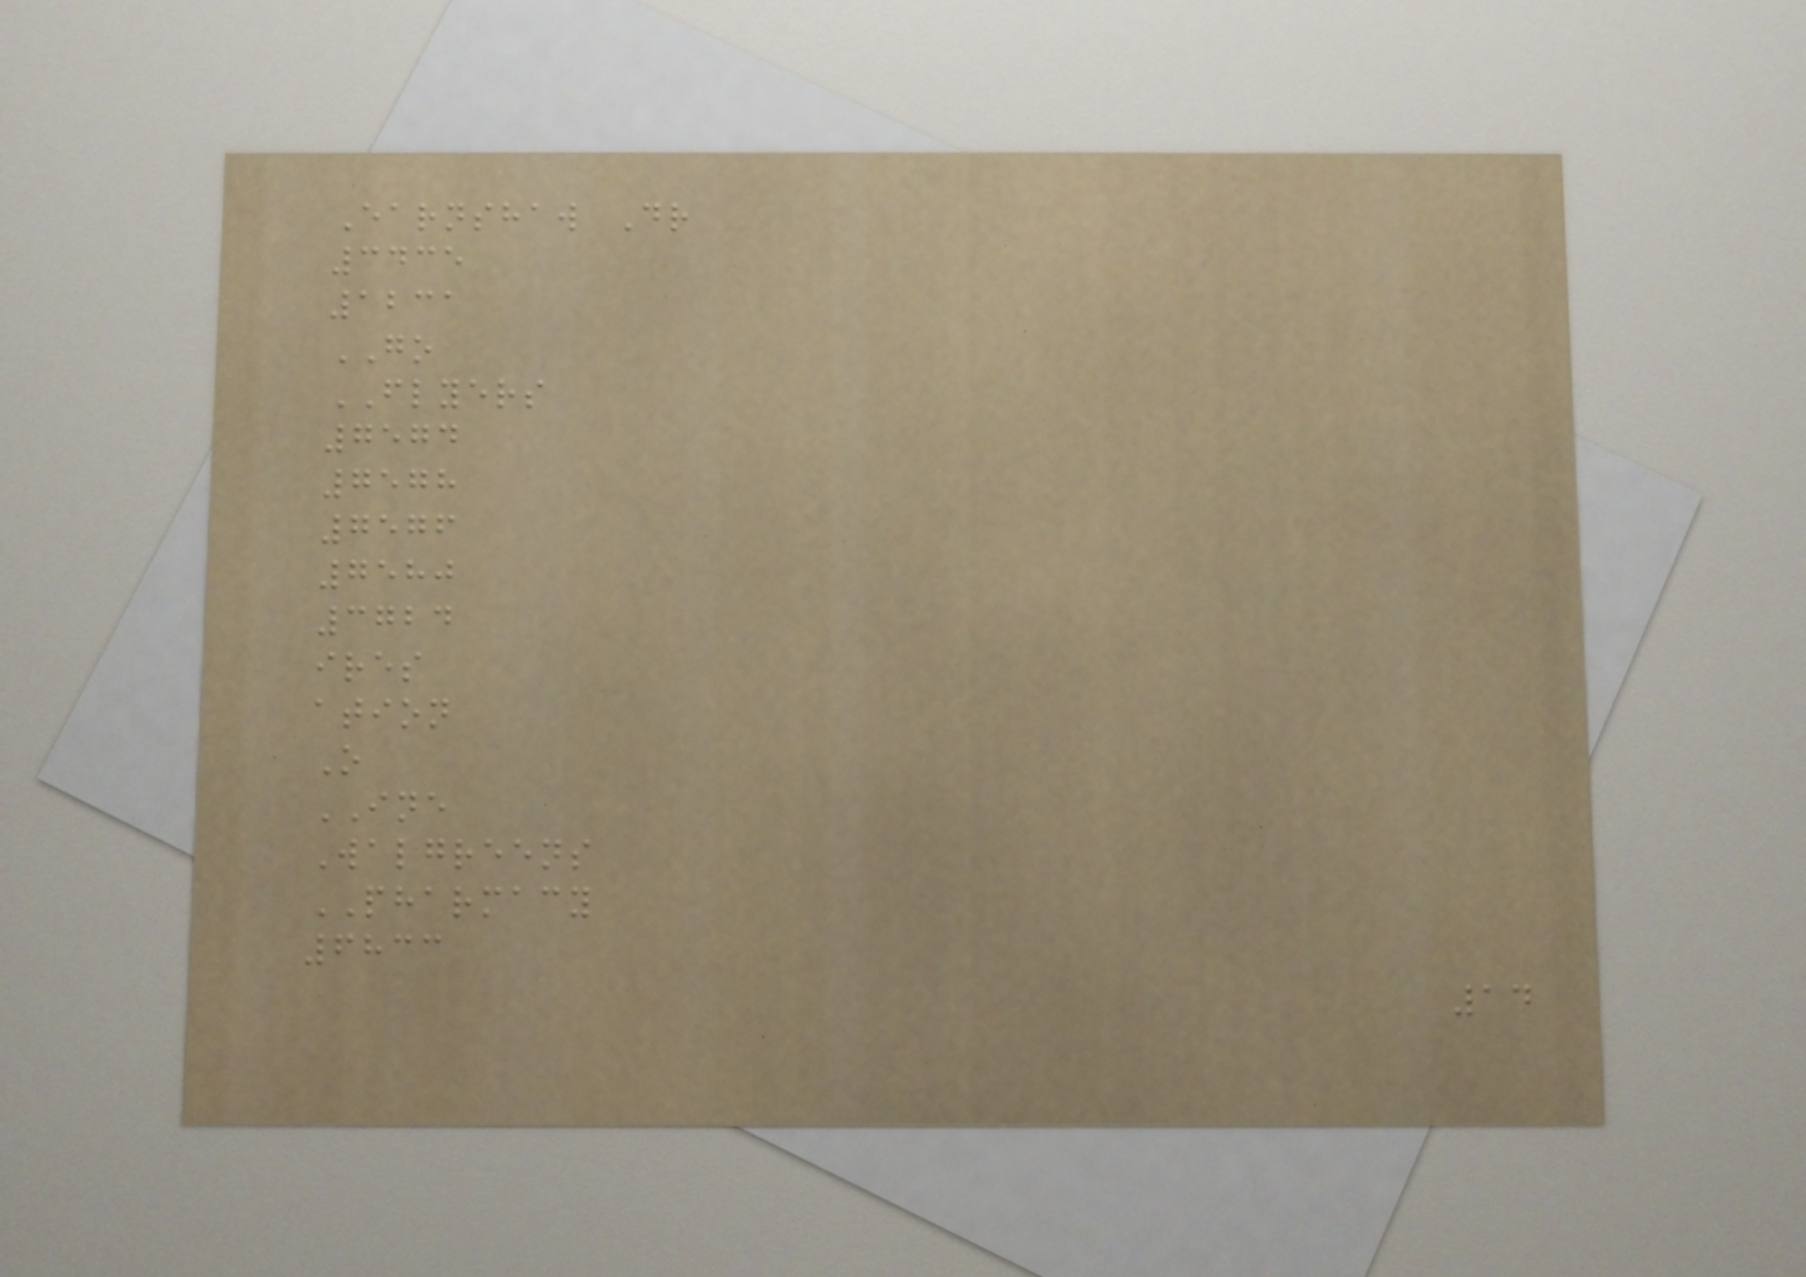Earnshaw Dr
3435
1231
GO
FLYERS
7574
7578
7576
7580
3724
ires
ation
O
INE
Walgreens
PHARMACY
6833
14
